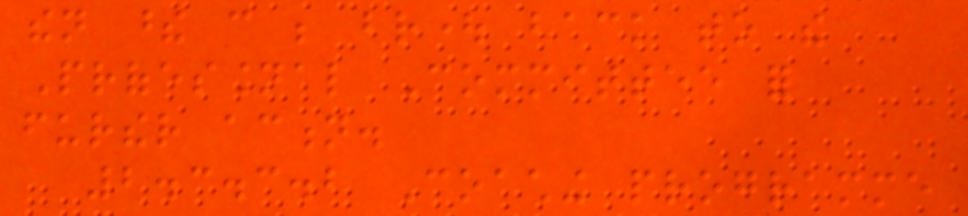then these can be brought back to the
Professional Committee for
further action.
2.3.3.2 Coaching programme
